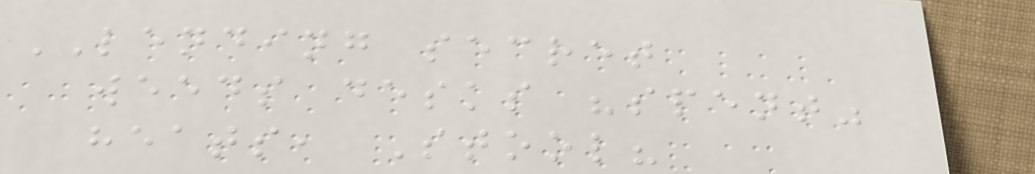LENDING secret
weeds desks "spent"
heats, Stool?
